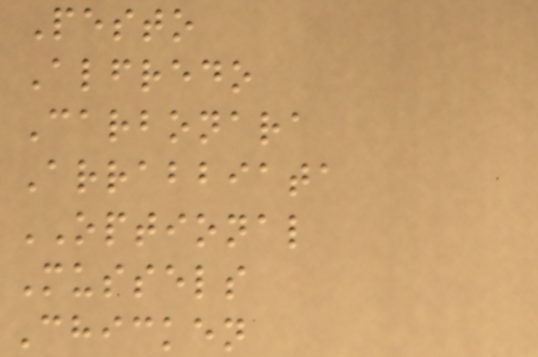Pesto
Alfredo
Carbonara
Arrabbiata
OPTIONAL
Mussels
Chicken
